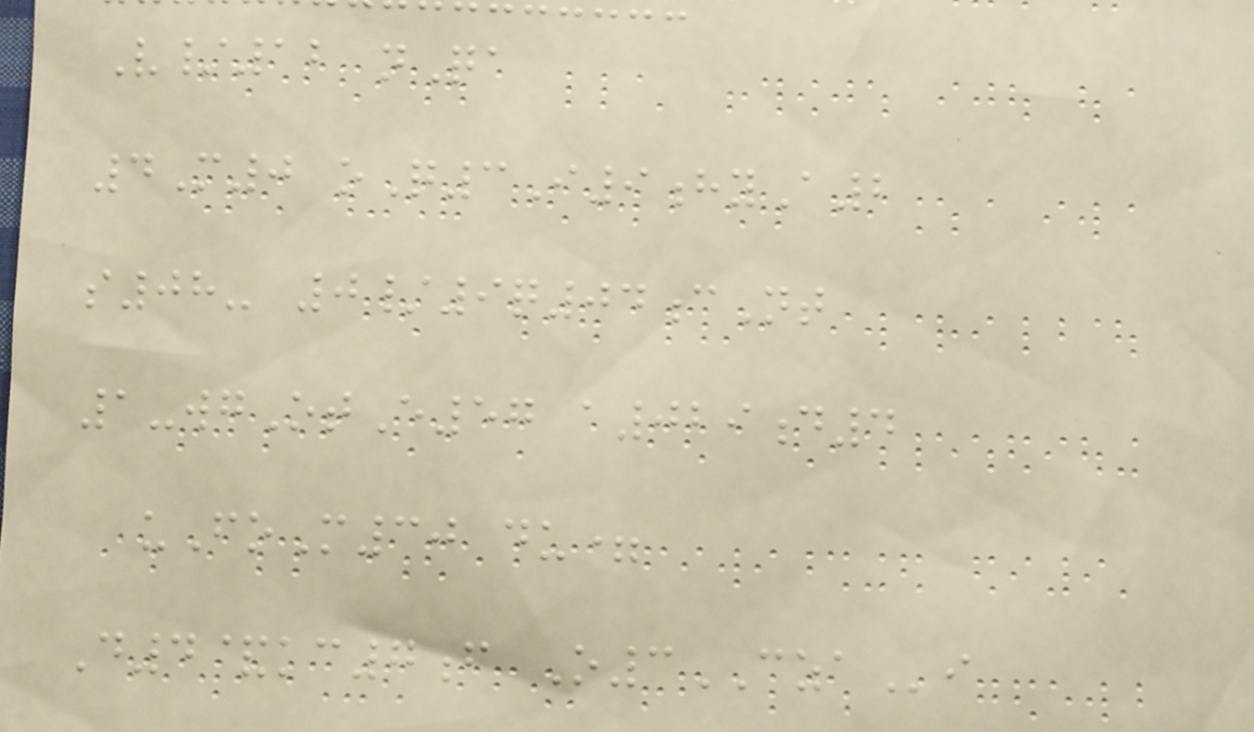V/12 nQa
4M0 oQ3I9hyA2
s08- 0/9q04cNt
1-wgOtE57 a029d4
uFoM30 du=
D4&kc7f O3CZAi
